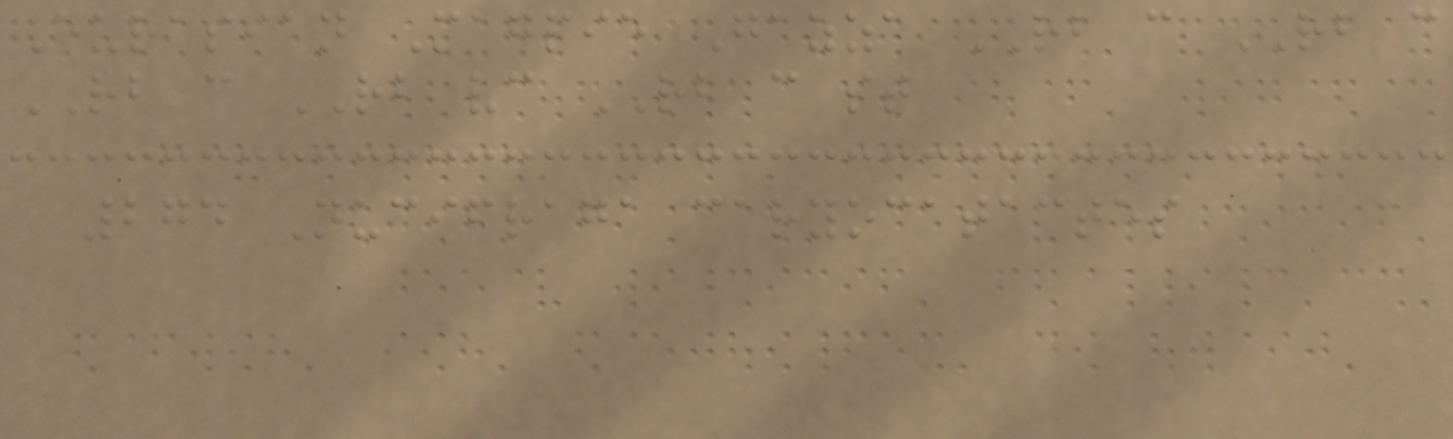Eurasian Magpie Gazza RB c RB c
RB c RB vc RB c st
274 Nucifraga caryocatactes
